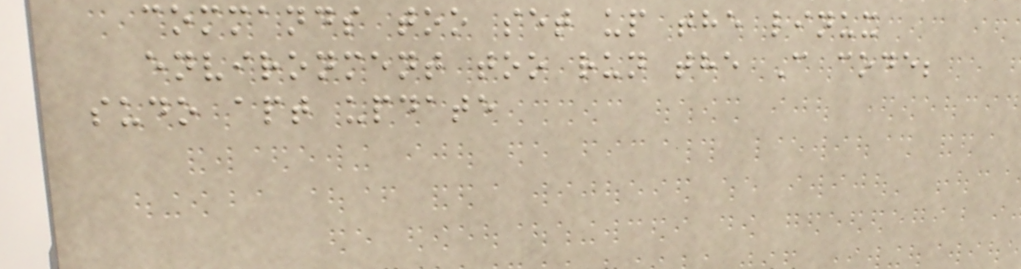commands too set up the linux
environment too run the C code;
sudo apt update
